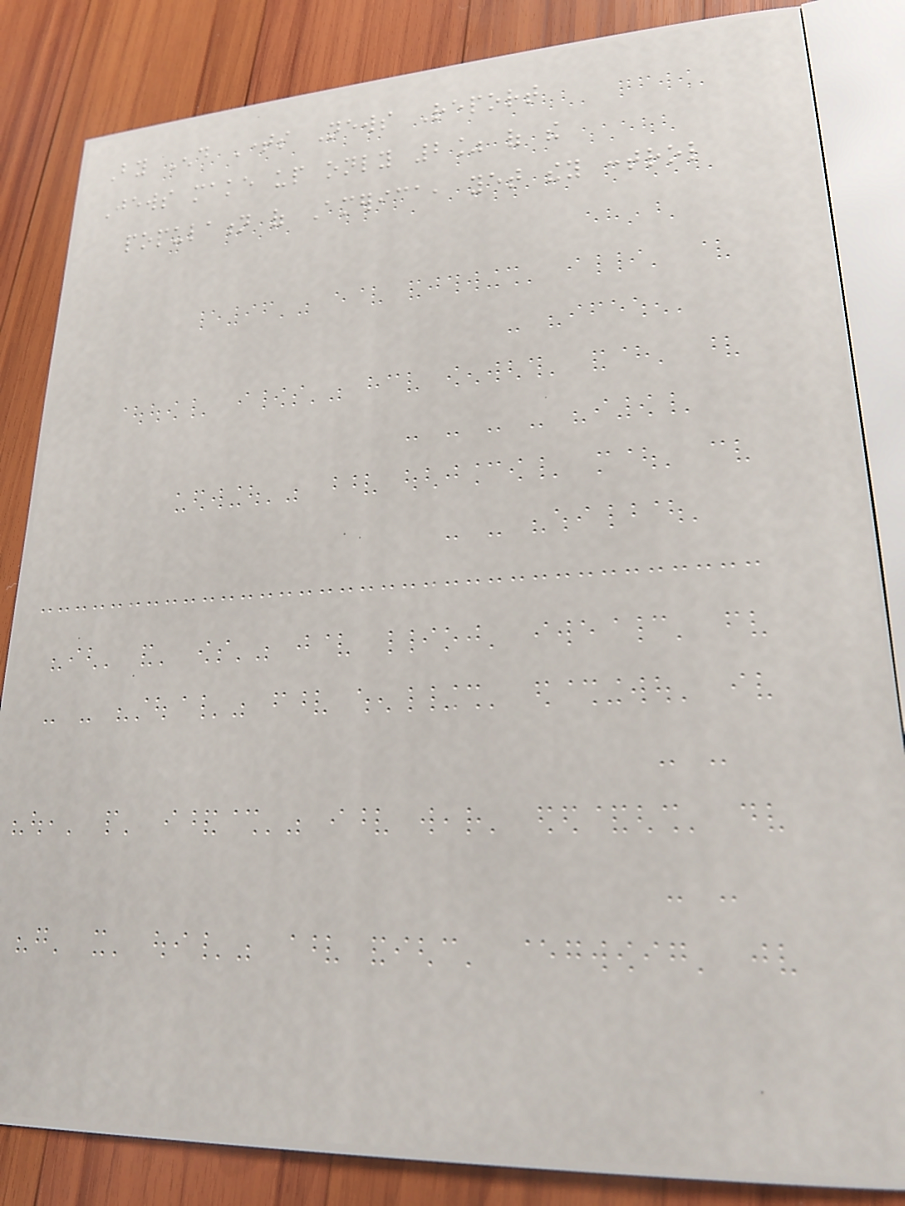By End Times News Report
Jews make up only 2% of the
population of America, yet they control
